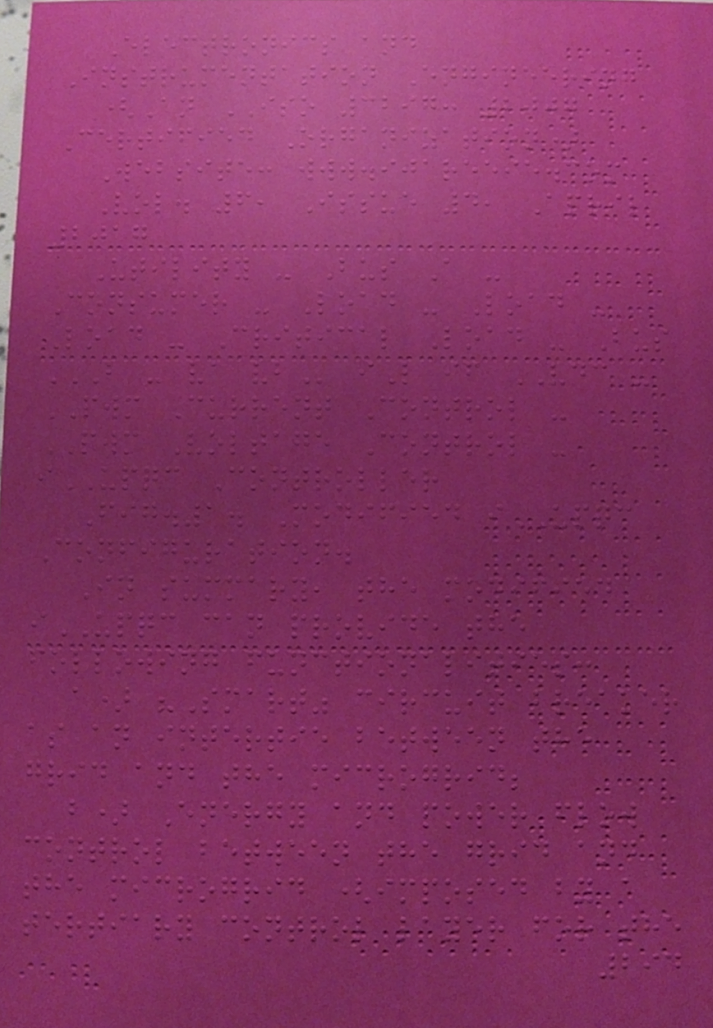Electronics and
Instrumentation Engineering
(An ISO 3297: 2007
Certified Organization)
Website: www.ijareeie.com
Vol. 6, Issue 4, April
2017
Utility - Bus A -
Consumer - Load - Load -
Load - Critical Load - Bus
B - VA VB iL if VDC -
PWM Current Control -
PWM Voltage Control -
iUPQC Controller
Fig.1. Modified iUPQC
Configuration.
In summary, the modified
iUPQC can provide the
following functionalities:
a) "Smart" circuit breaker
as an intertie between the
grid and the microgrid;
b) Energy and power flow
control between the grid and
the microgrid (imposed by a
tertiary control layer for the
294
